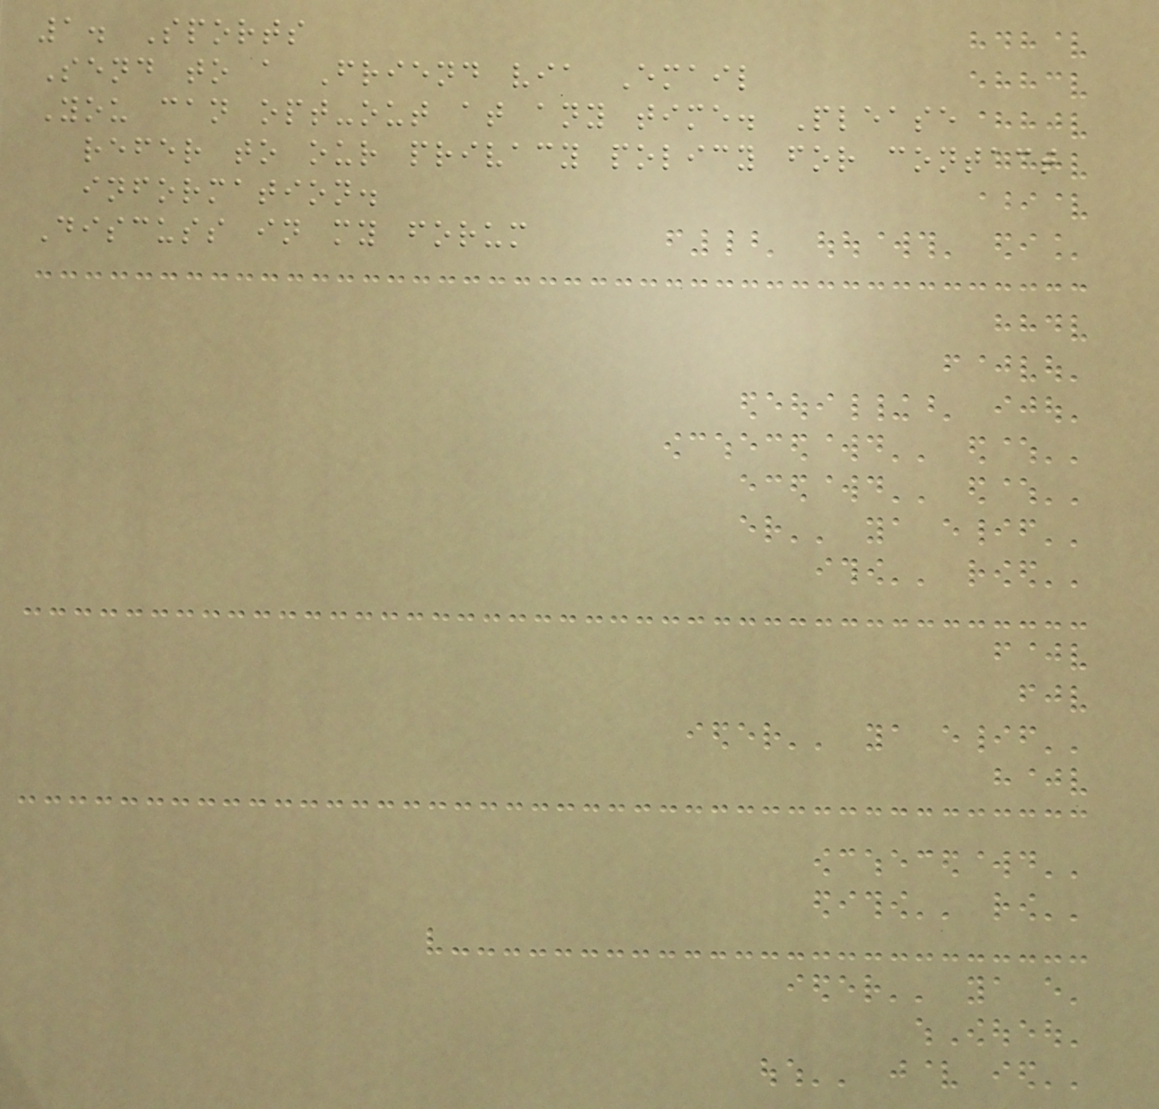1. Sports
Send to a Friend via Email
You can opt-out at any time. Please
refer to our privacy policy for contact
information.
Discuss in my forum
